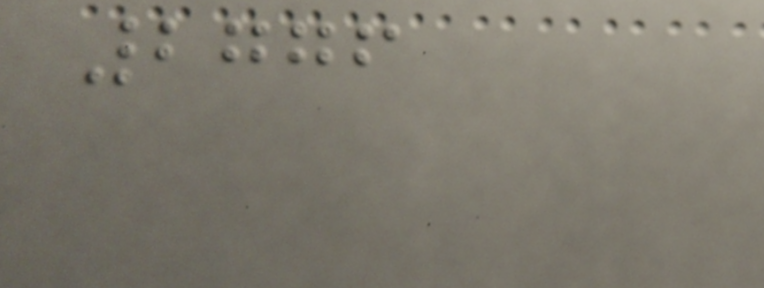2776
